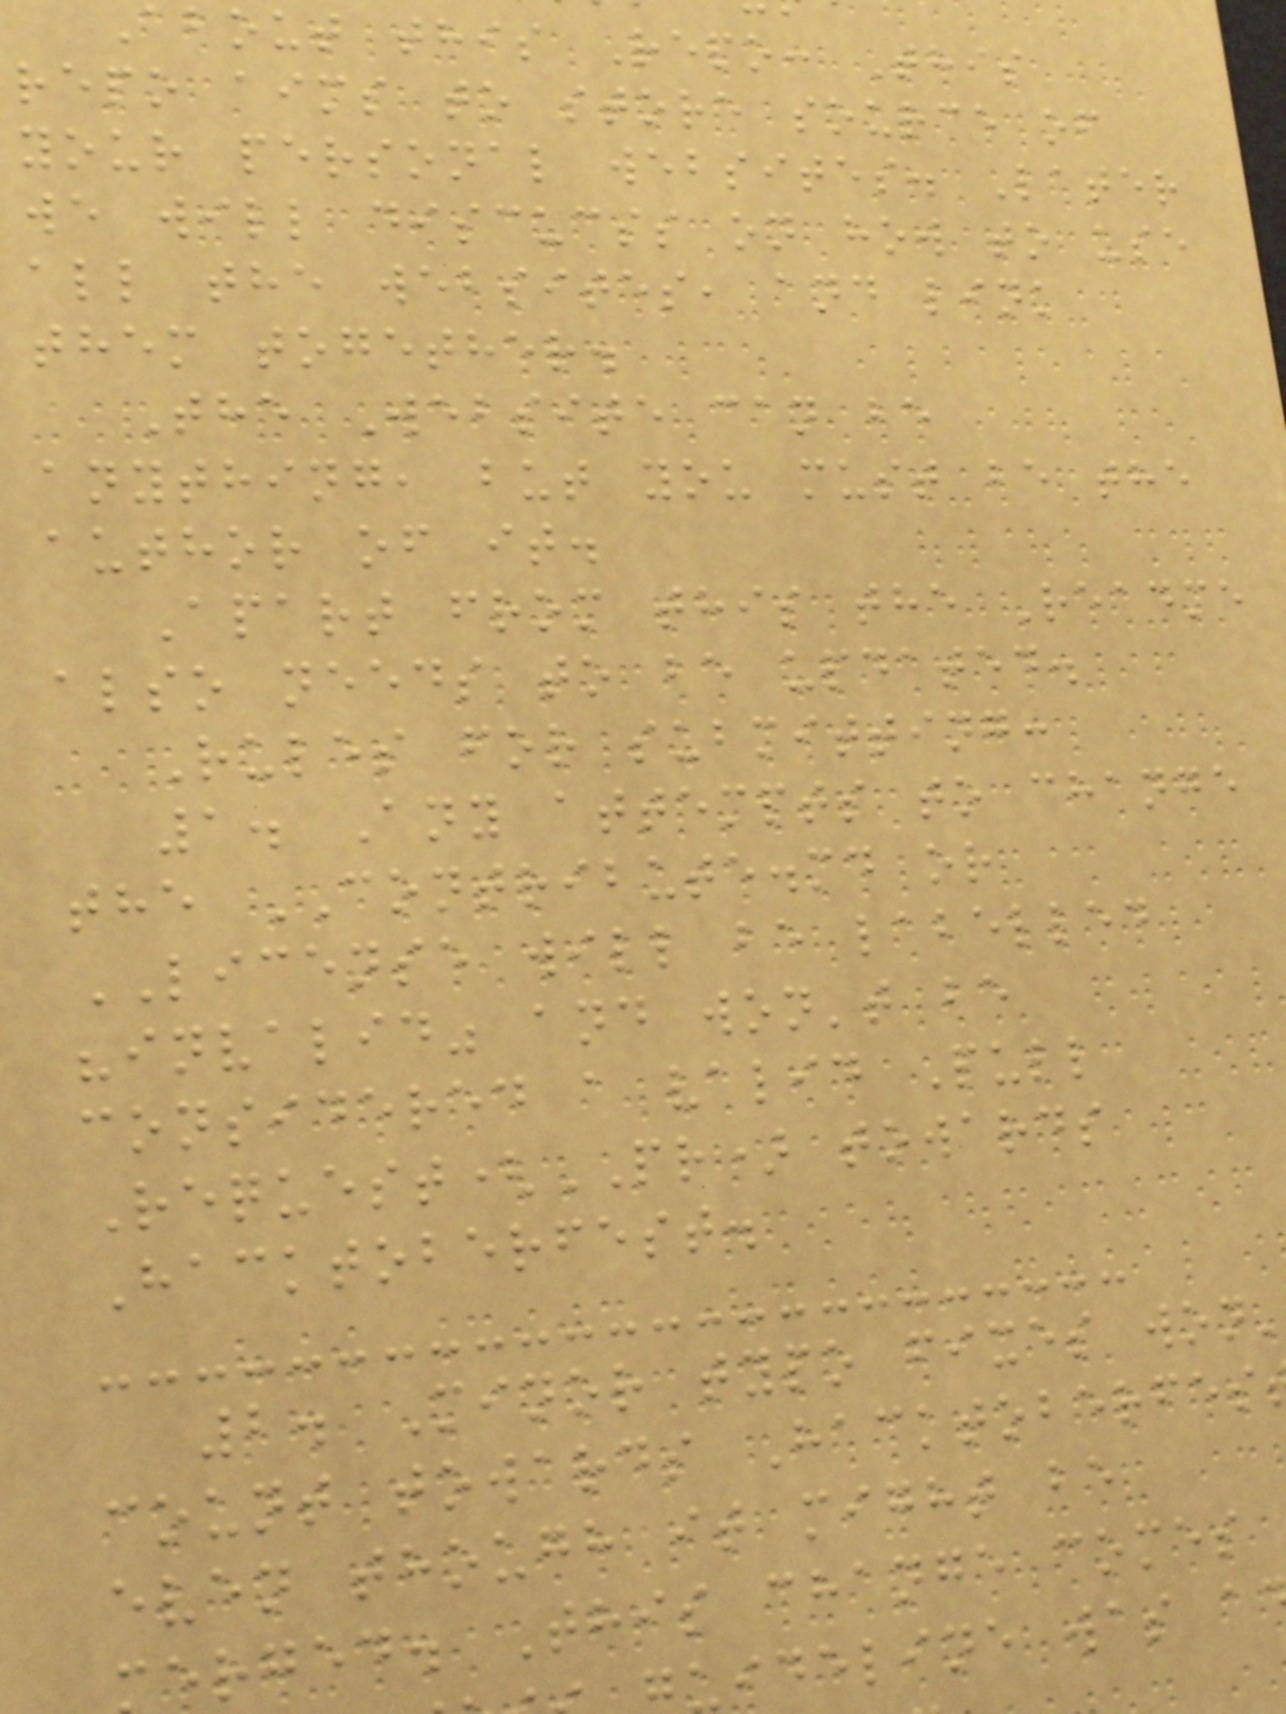About this Repo: This
repo aims to store source of
your personal websites. Later
we will discucss on how to use
all the websites, and link
them together.
The Website can be
anything, but you must be the
author of it.
Apart from this the Readme
also needs to be updated.
Rules for submitting:
1. Any attempts to change
the CONTRIBUTE.md or
LICENSE will be labelled
"invalid" and won't be
considered a valid Pull
Request(PR) towards
Hacktoberfest.
2. Minor typo fixes won'
count towards Hacktoberfes
even though it might be
erged. This change comes
uideline was a
